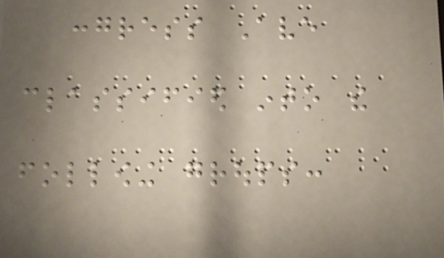congress Ave
classified into the
following groups:
